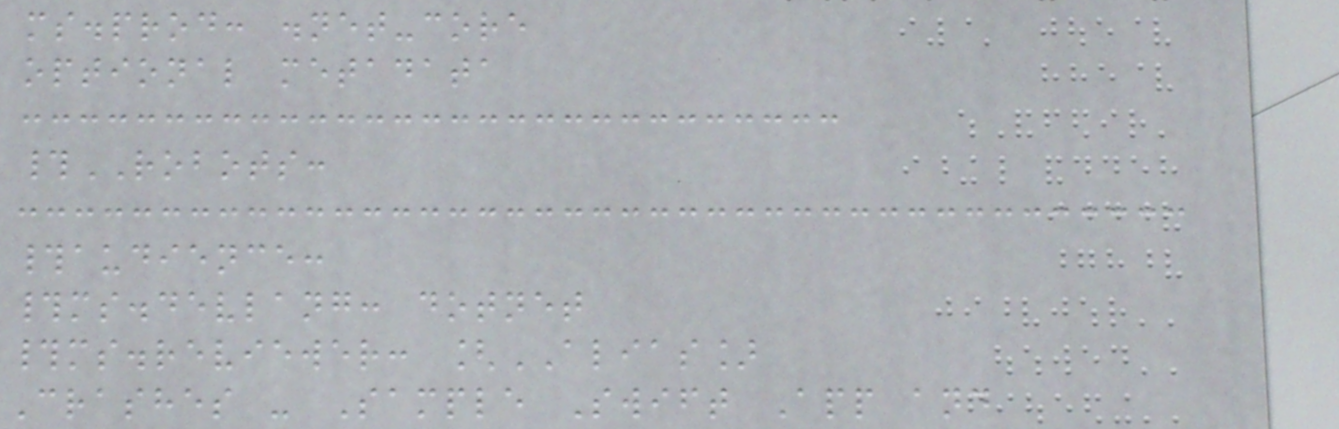ms.prod: .net-core
optional metadata
#ROBOTS:
#audience:
#ms.devlang: dotnet
#ms.reviewer: [ALIAS]
Crashes - Sample Swift App and
